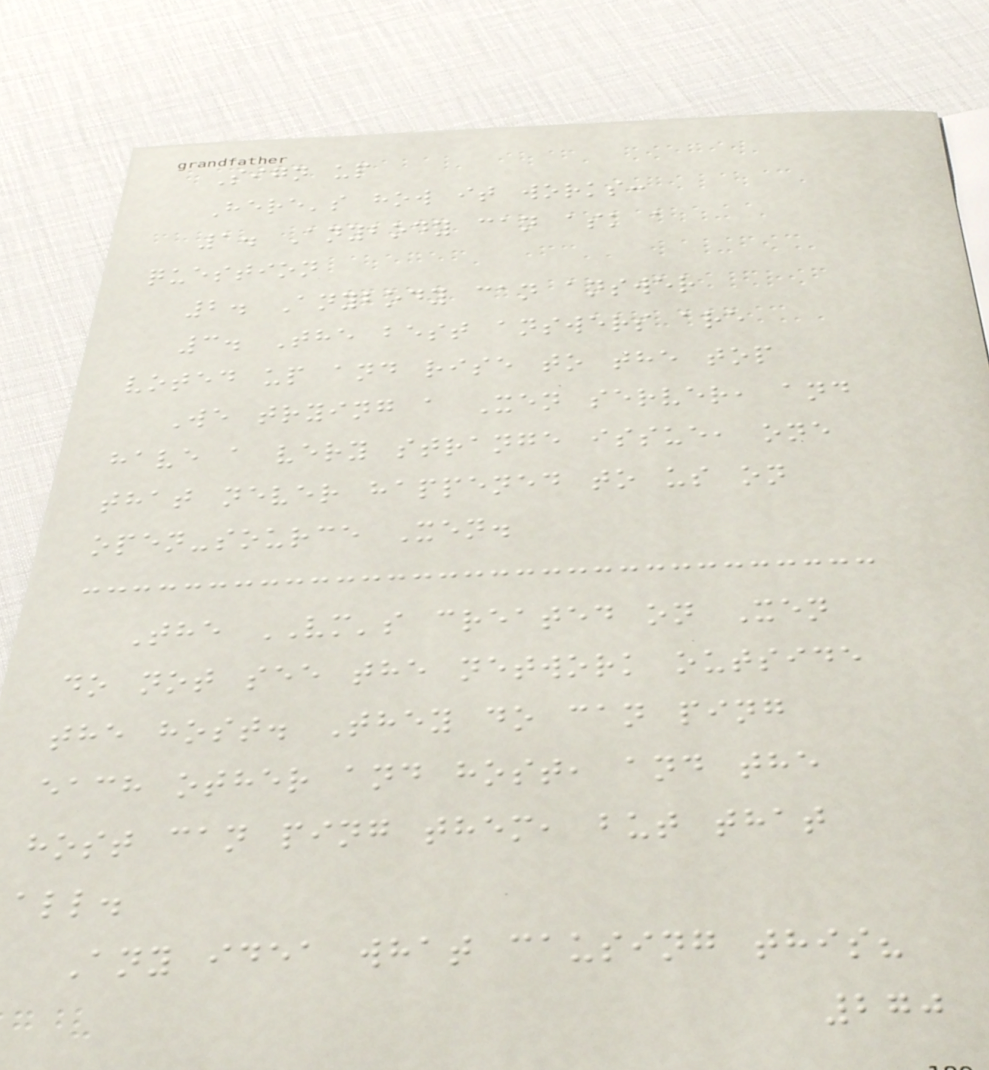Sign up
Here's how it works:
1. Anybody can ask a
question
2. Anybody can answer
3. The best answers are
voted up and rise to the top
We trying a Xen server, and
have a very strange issue, one
that never happened to us on
open-source Xen.
The VM's created on Xen
do not see the network outside
the host. They do can ping
each other and host, and the
host can ping them, but that
all.
Any idea what causing this?
270
